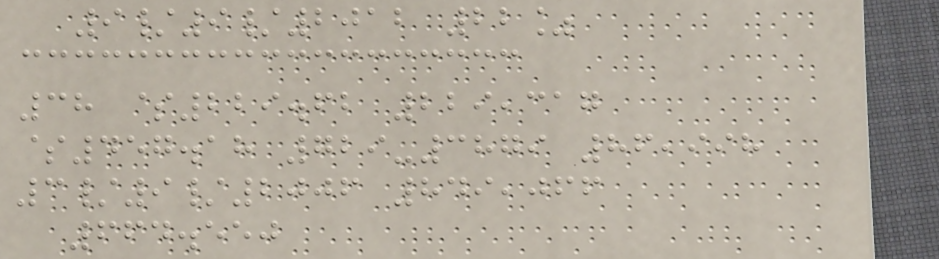9/9/2012 22%
38 $229.62 229,317
$457.18 729-3879 86,998
3/9/2006 849,066
664.550
